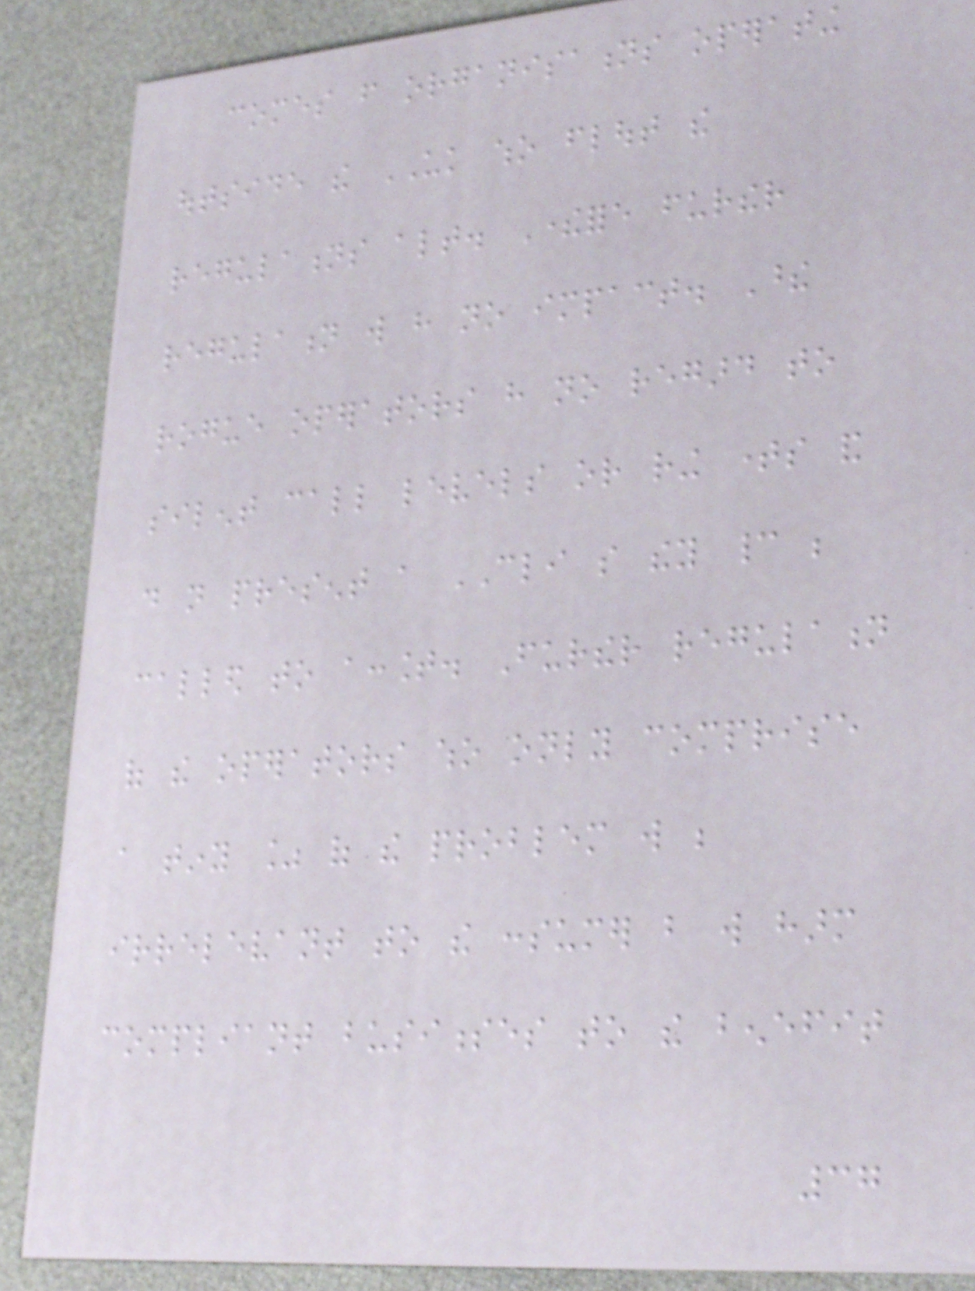comes from organisations operating
outside the UK who flout the
regulations altogether. Therefore further
regulation will have no impact. These
rogue operators have no regard to
silent call levels or ring times and
do not present a CLI so they cannot be
called to account. Further regulation
of the operators who only comprise
a tiny % of the problem will be
irrelevant to the consumer but will harm
compliant businesses to the benefit
37
